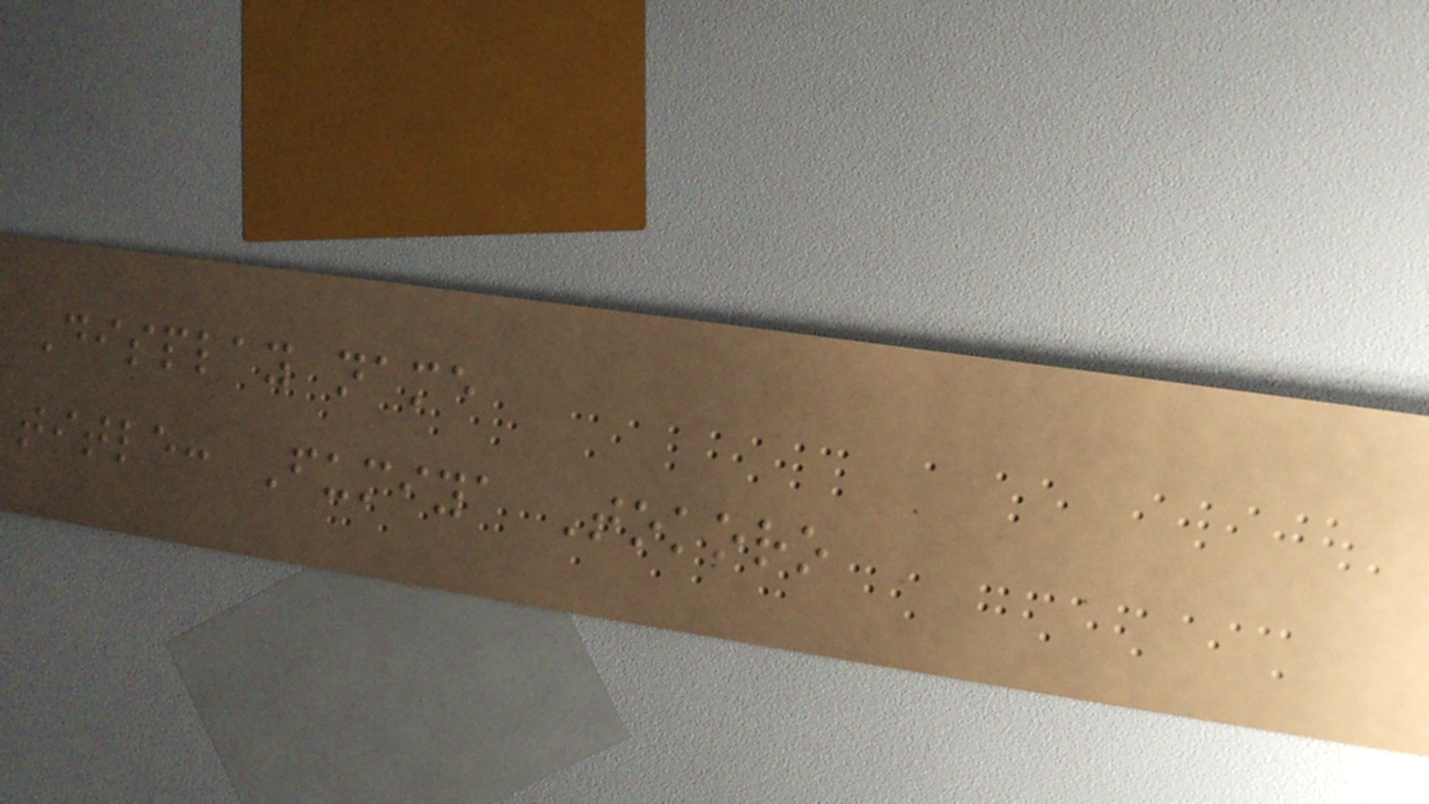Display name
title: Fumiya Tokoro
